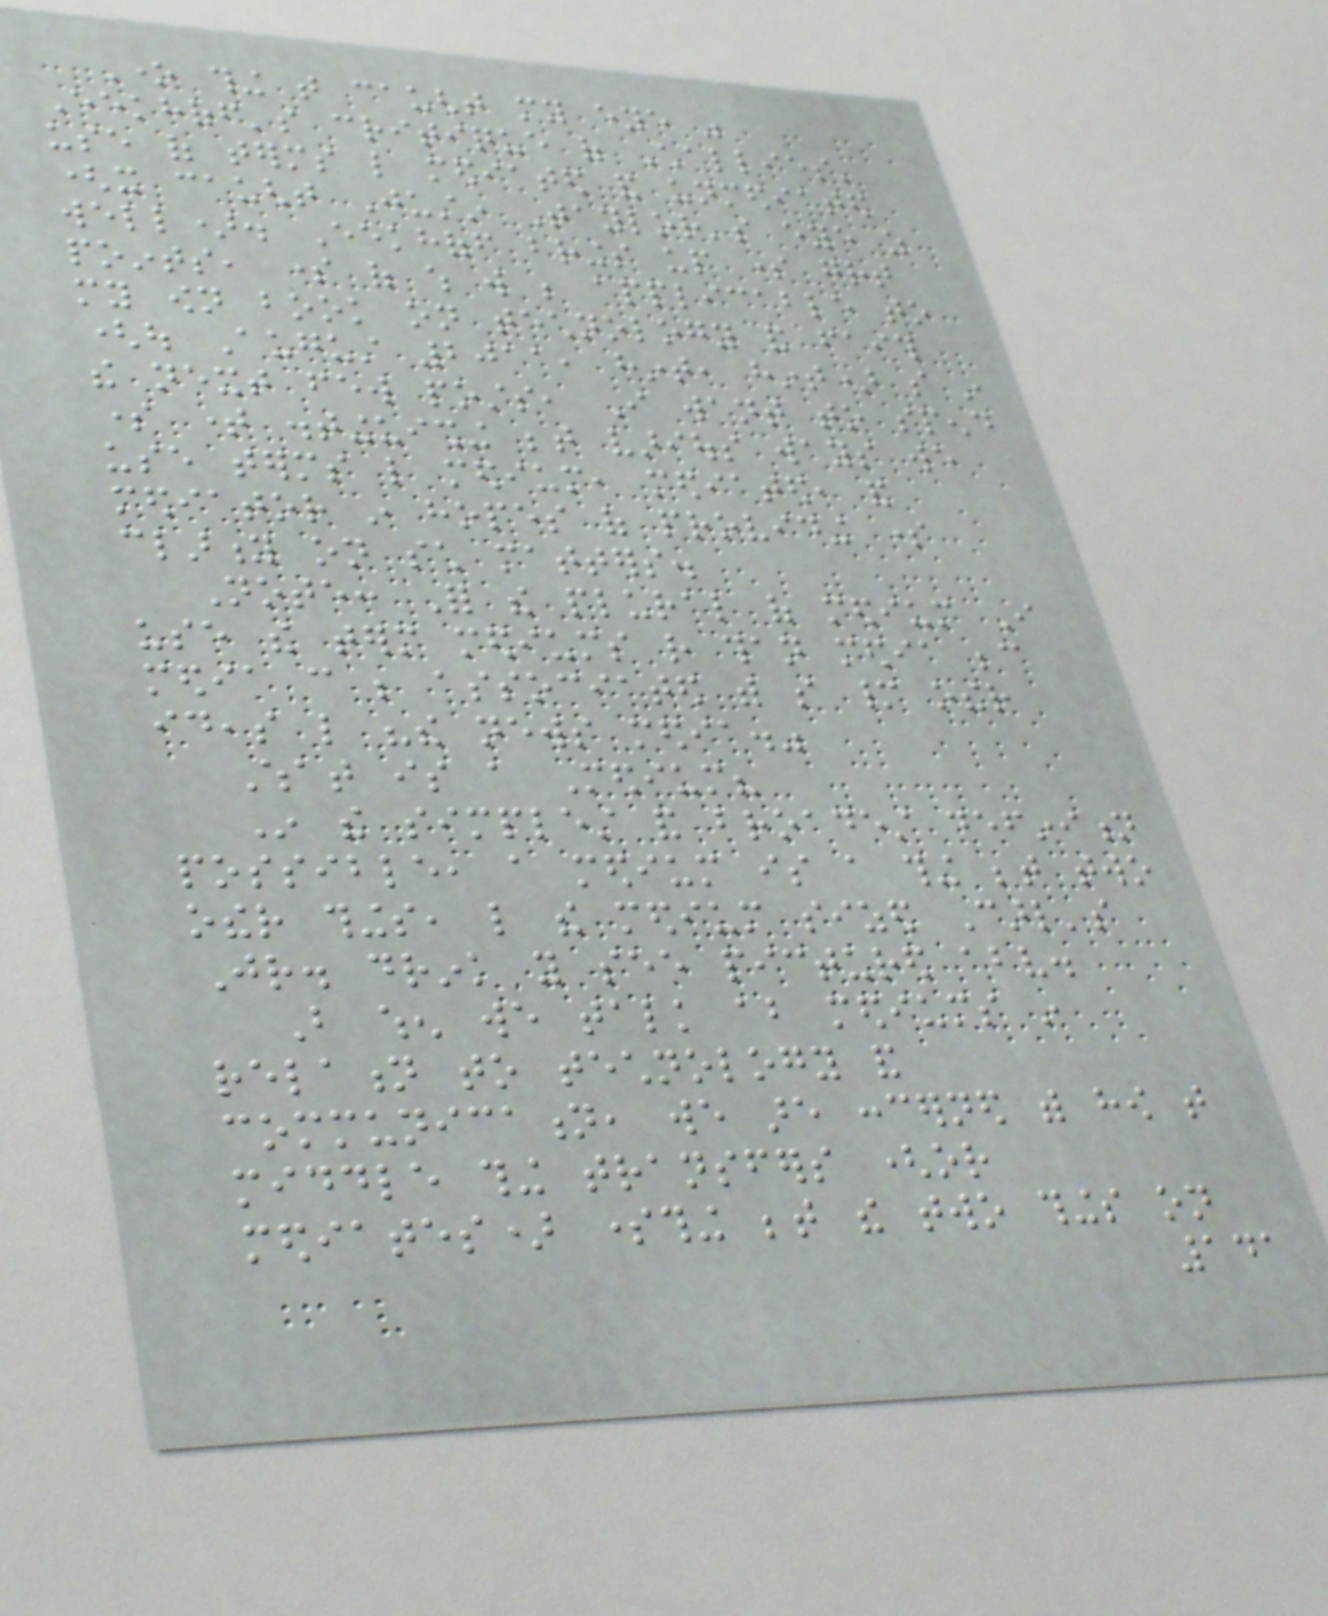One thing that caught my eye was
Eekhoff's critique of Challies'
use of terms like mediated and unmediated
(it caught Justin Taylor's eye as
well). Eekhoff brings up some great
points, some of which will be applicable to
my own book on technology and faith
(out August 2011, hint, hint) so in
the next few posts, I want to spend
some time distinguishing between various ways we
use terms like medium, mediated, and
mediator in hopes of providing some
clarity on such matters.
Note: For the plural of medium I
use the term mediums rather than media because
media can be associated with so many other
ideas like "the news media."
What is a Medium?
In the simplest and broadest definition
possible, a medium is a thing between two
other things, like the medium sized Carl's
Jr. drink you see pictured above.
But when we talk about mediums in
relation to technology and
communication, we are concerned with how that
middle thing transfers (or
mediates) something between the two things on
141
